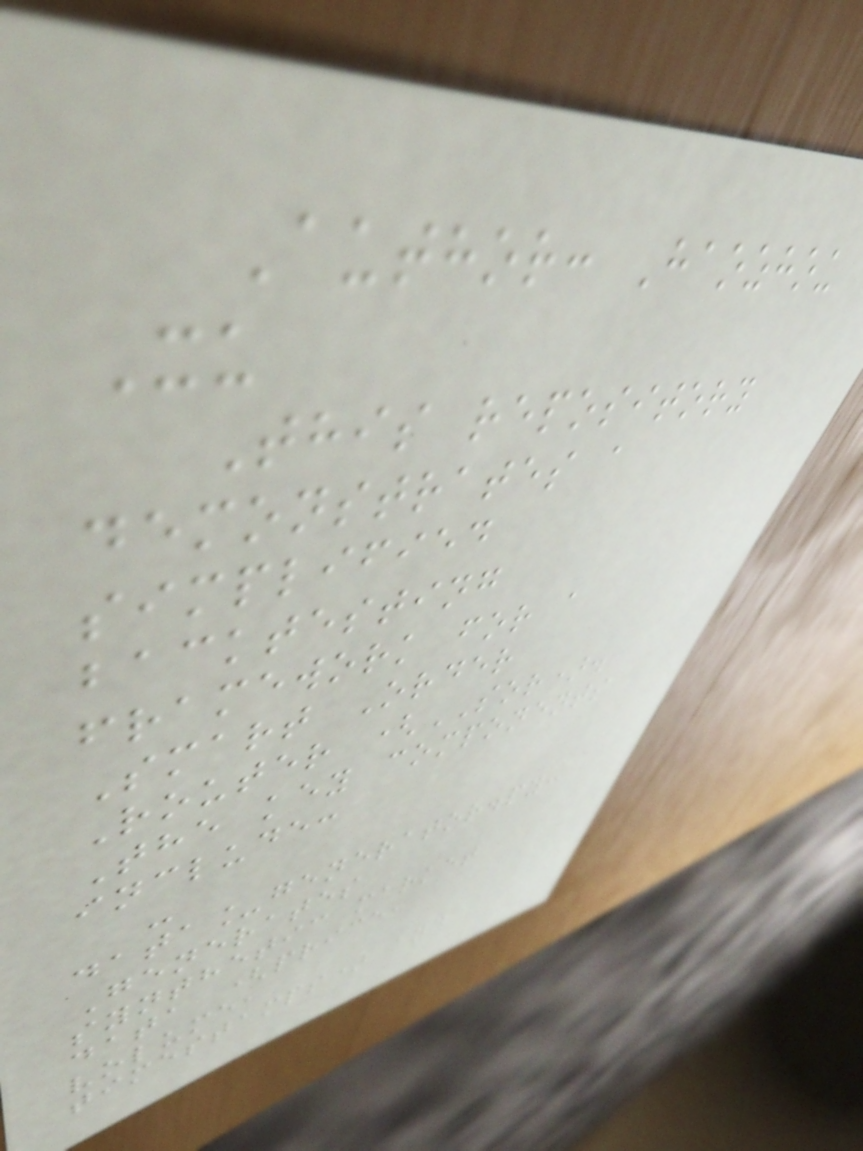Author: Haozhou
Xu
This repository
demonstrates a
simplified
backtesting
framework for a
Smart Order
Router (SOR).
The key components
include:
-
data_generator.py:
Generates
synthetic market
data (price,
volume,
timestamps) and
